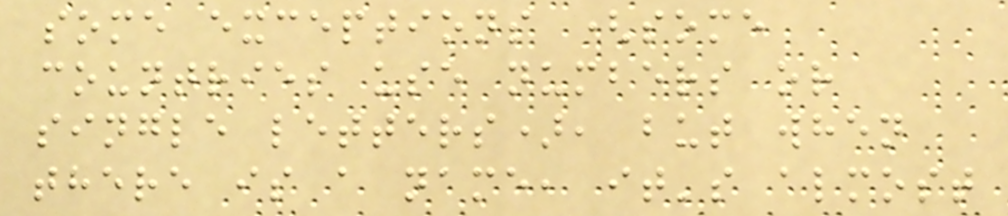some exceptions (some
countries use numbers or
single letters), but when
there is a name, it's almost
